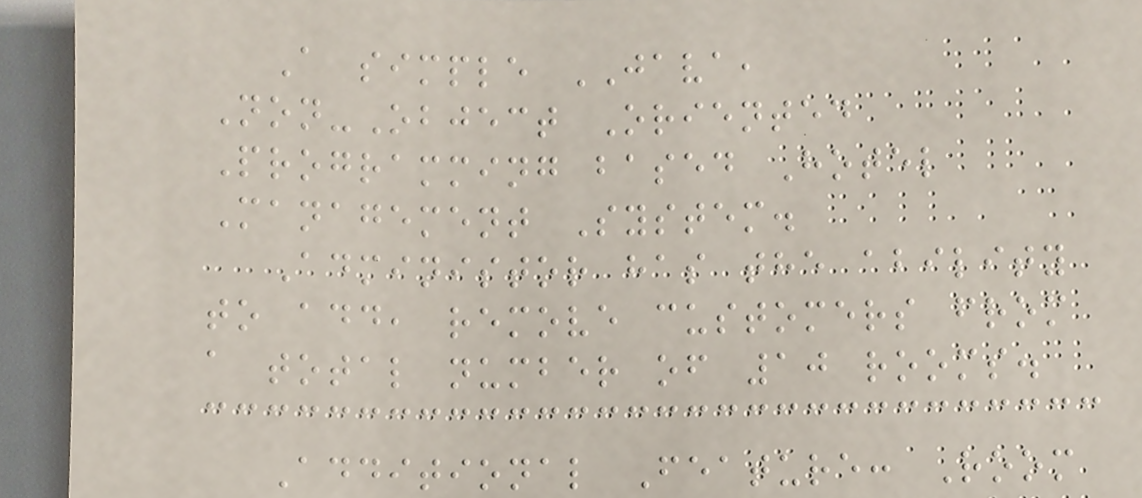A simple JAVA,
Non-Object Oriented
Programming based Hotel
Management System.
Administor has the ability
to add, remove customers from
a total number of 10 rooms.
Additional Feature: Room
